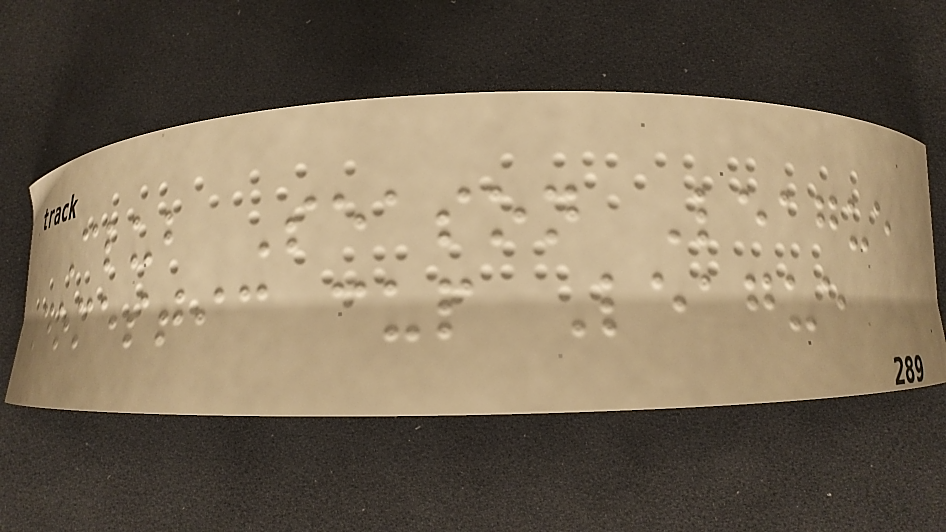Club Season League
Domestic cup League
